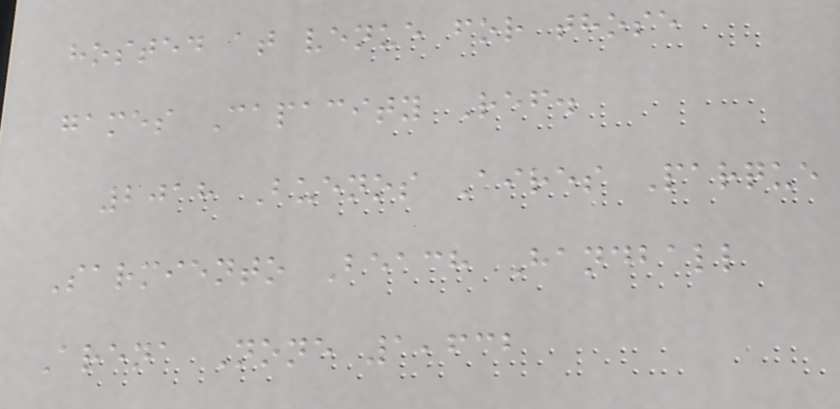hosted at venue for those
games Capacity Ref.
2018 Buenos Aires Parque
Sarmiento Beach Handball
Arena None 1,632
